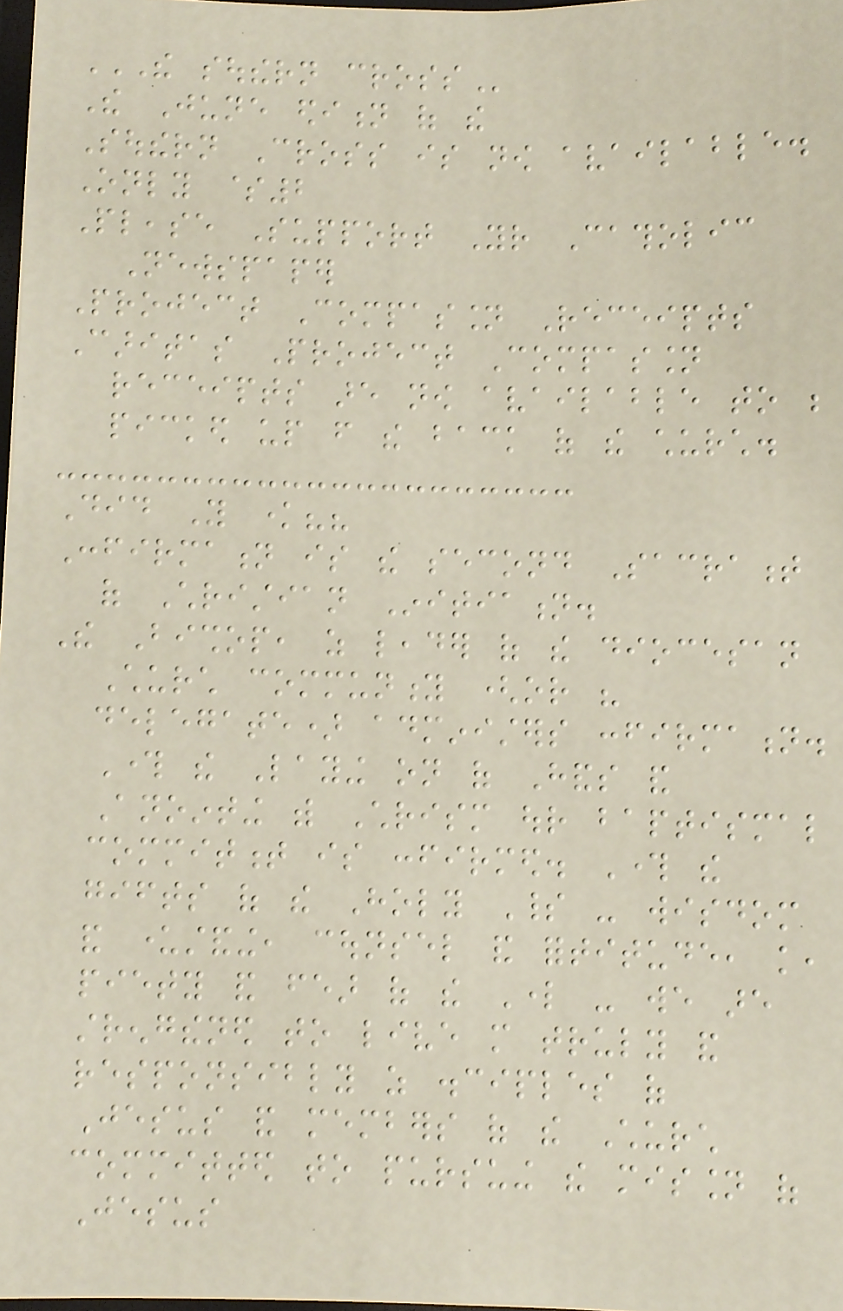THE SOUTHERN CROSS
The June edition of the
Southern Cross is now available.
Only $2
Please Support Your Catholic
Newspaper
Project Compassion Receipts
Caritas Project Compassion
receipts are now available to be
picked up from the back of the church.
Did You know??
Confirmation is the second Sacrament
of Christian Initiation.
The Bishop, as leader of the diocesan
Church community (or his
delegate) administers confirmation.
Through the Laying on of Hands and
Anointing with Chrism our baptismal
commitment is confirmed. Through the
gifts of the Holy Spirit - wisdom
and understanding, counsel and fortitude, knowledge,
piety and fear of the Lord - we are
strengthened to live more truly and
responsibly as disciples of
Jesus and members of the Church
committed to pursuing the mission of
Jesus
